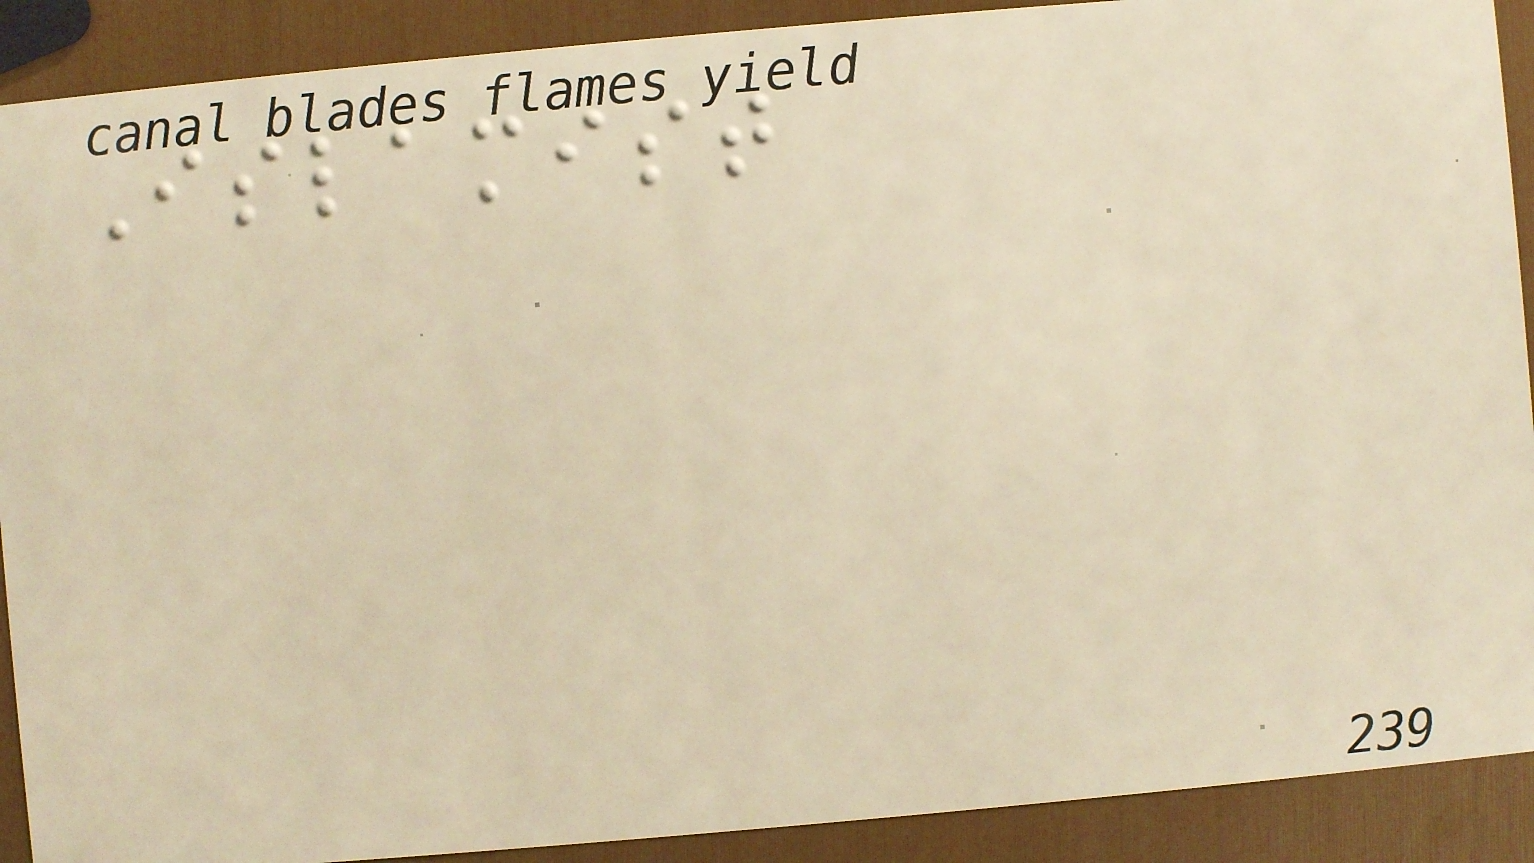Islamist
